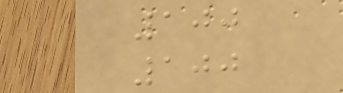100
100
